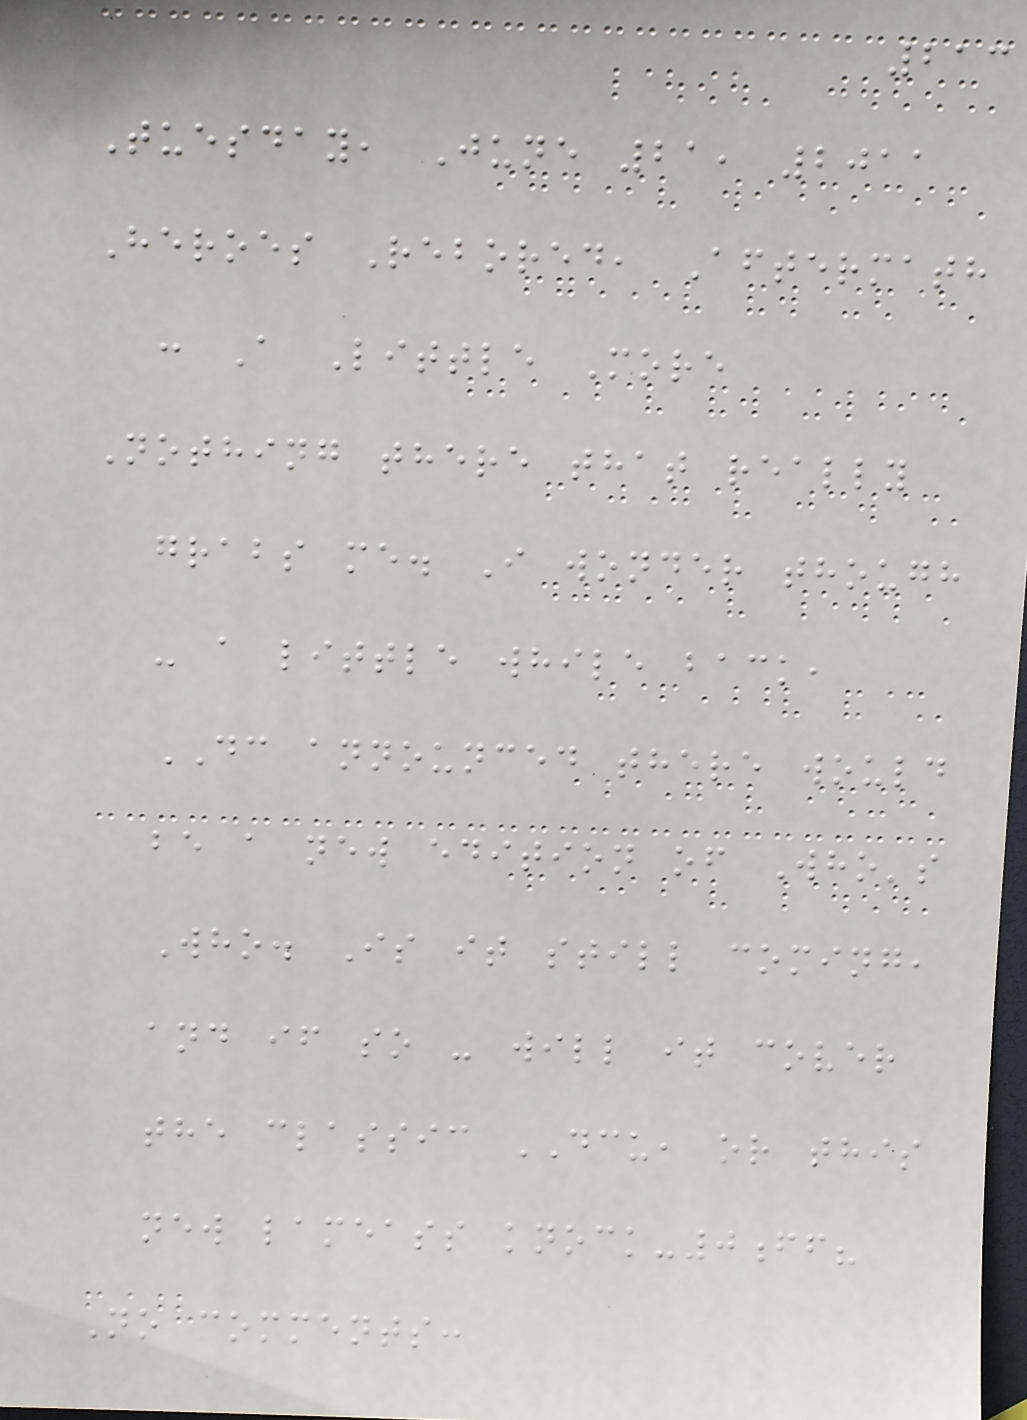213
Tuesday, June 21, 2011
Heroes Rebored, Aftermath
: A Little More
Nothing there that really
grabs me. I wonder though
- a little while back,
DC announced there would
be a new edition of Who's
Who. Is it still coming,
and if so - will it cover
the classic DCU, or this
new lameass knock-0ff?
No comments:
